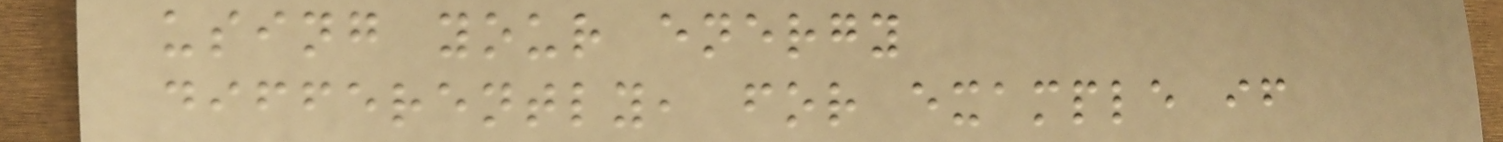using your energy
differently, for example if
